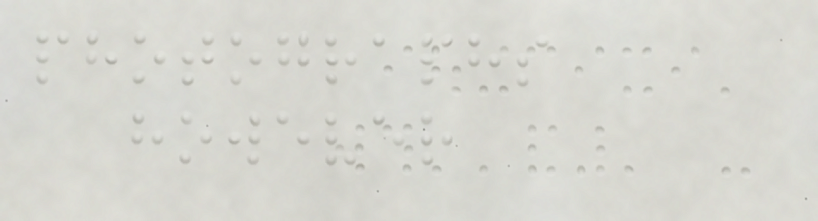photographs
however
